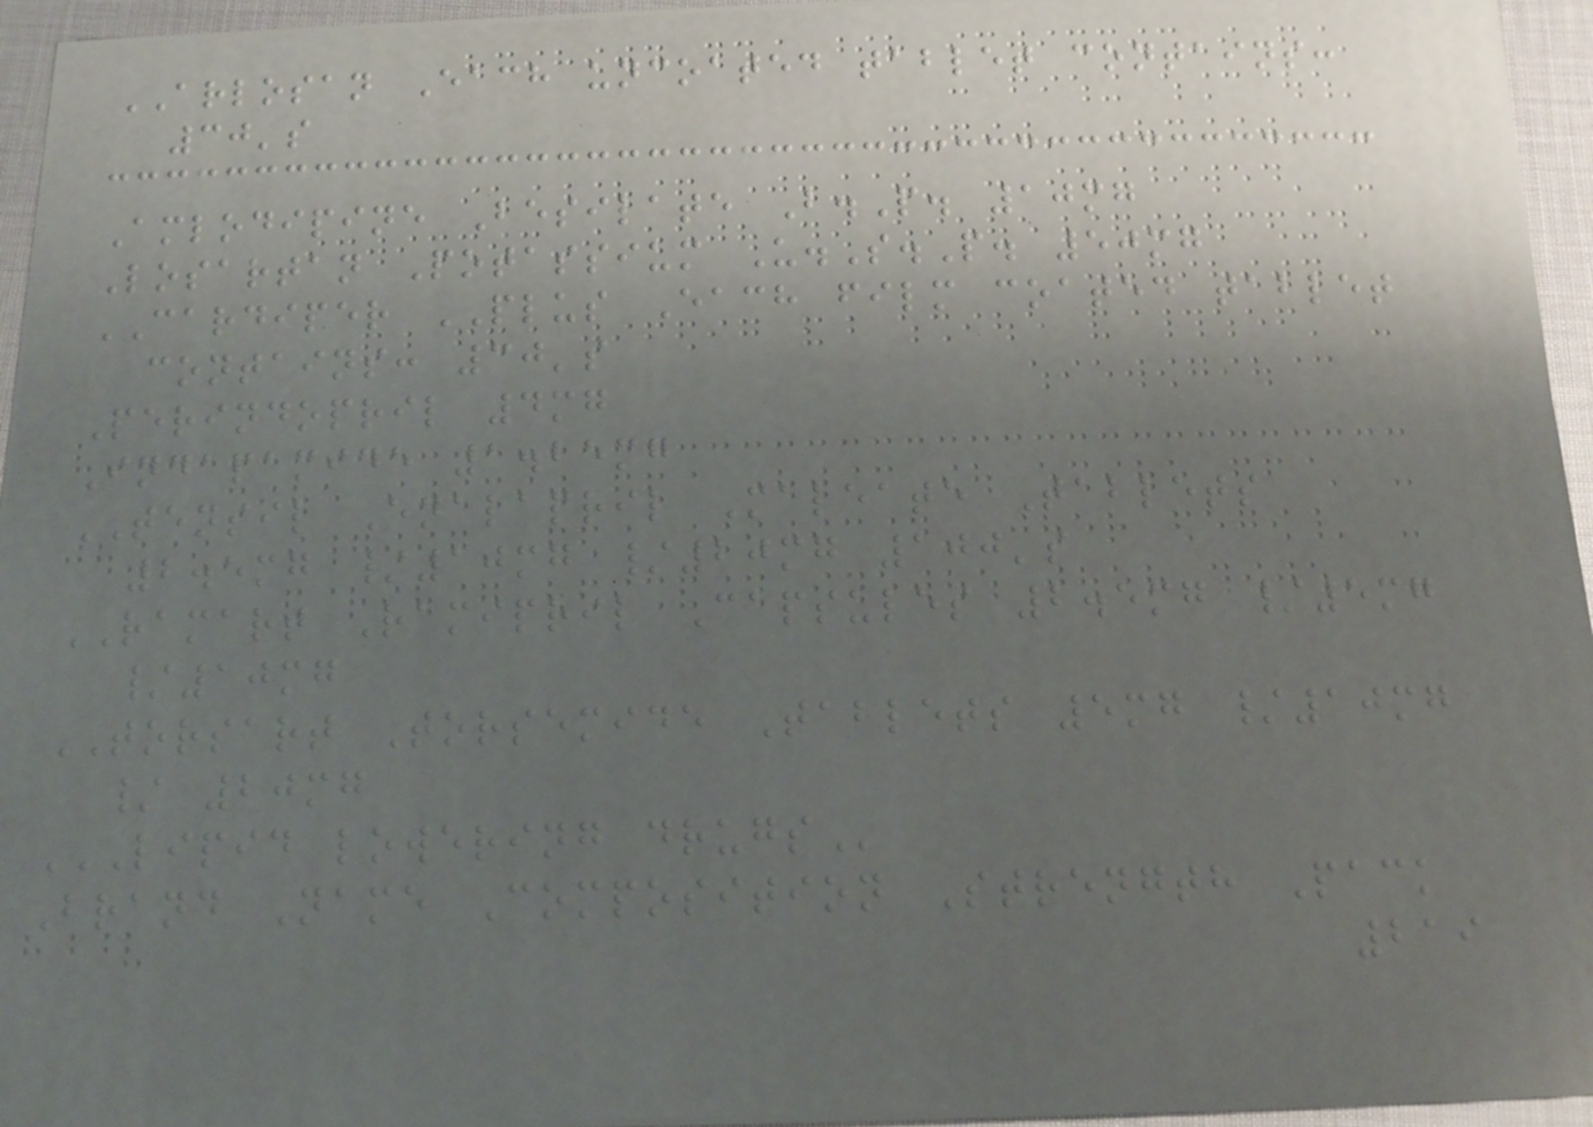ARLOSAN Each uncoated tablet contains:
30's
Amlodipine Besilate B.P. 10mg
Losartan Potassium U.S.P. 50mg
CARDIPER PLUS Each film coated tablet
contains: 30's
Perindopril 4mg
Indapamide 1.25mg
TENSIL Enalapril Maleate Tablets
2.5mg /10mg /20mg 100's
RAMART Ramipril Capsules 2.5mg /5mg
/10mg
TORSART Torsemide Tablets 5mg /10mg
/ 20mg
LIPID LOWERING DRUGS
Brand Name Composition Strength Pack
219
